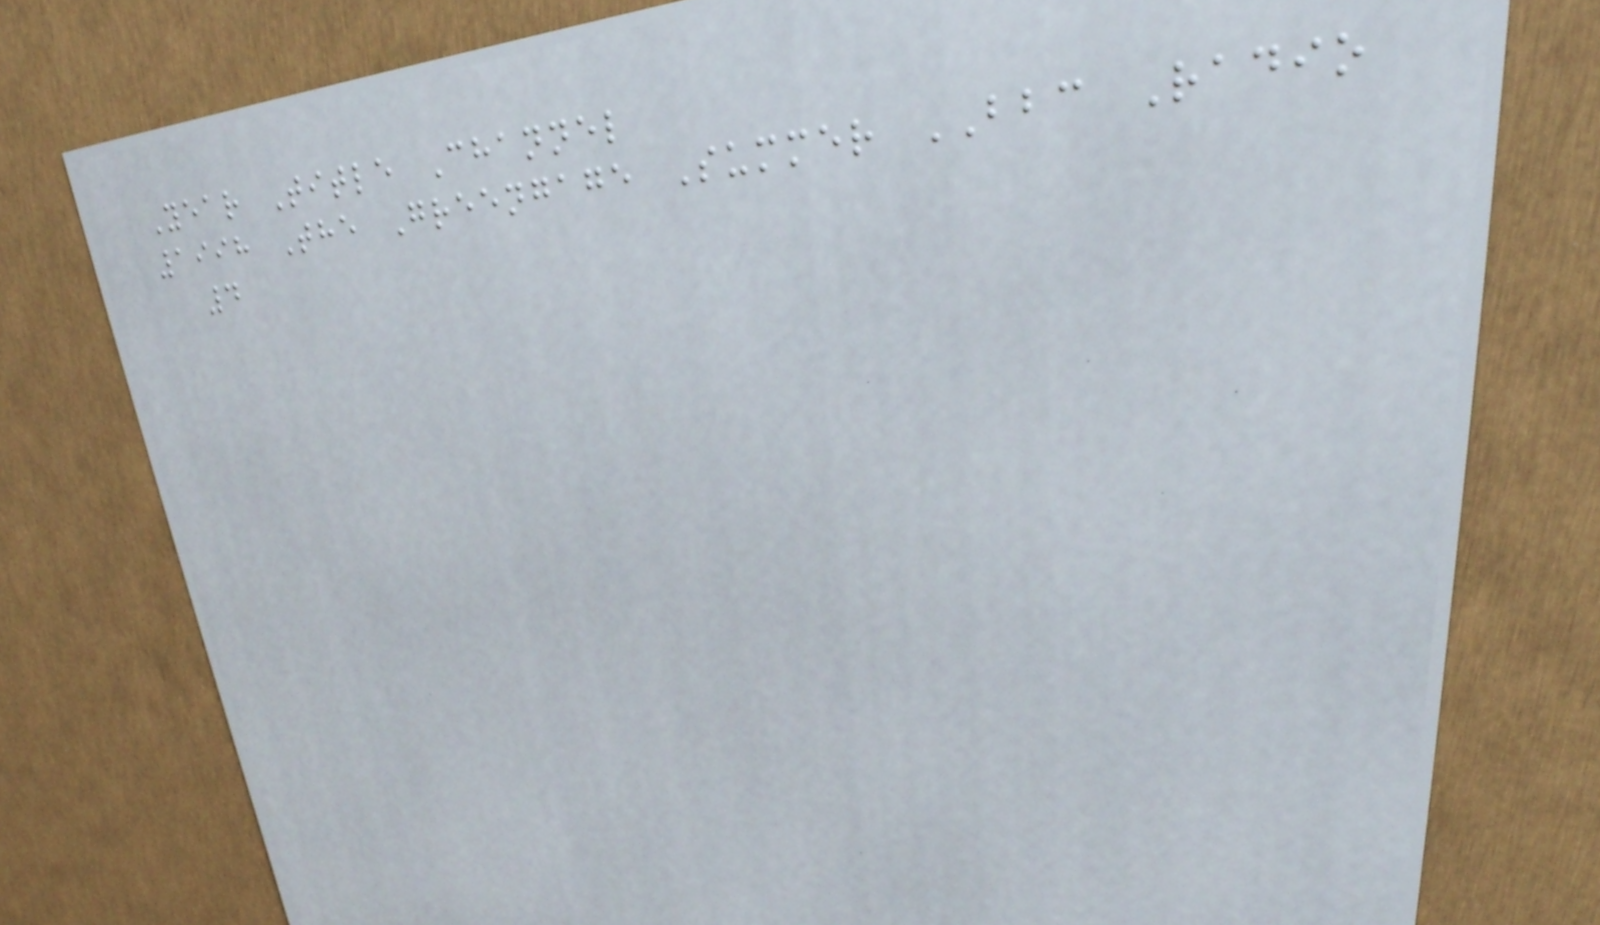Year Title Channel
1998 The Greengage Summer BBC Radio
4
